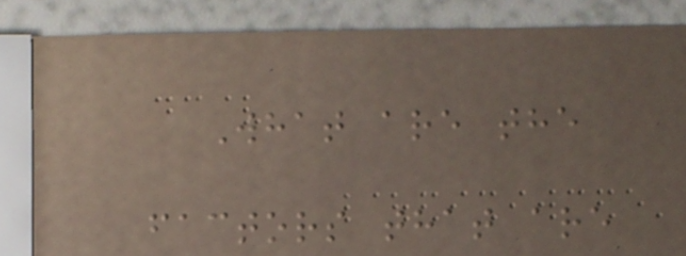What are the
factors that are
